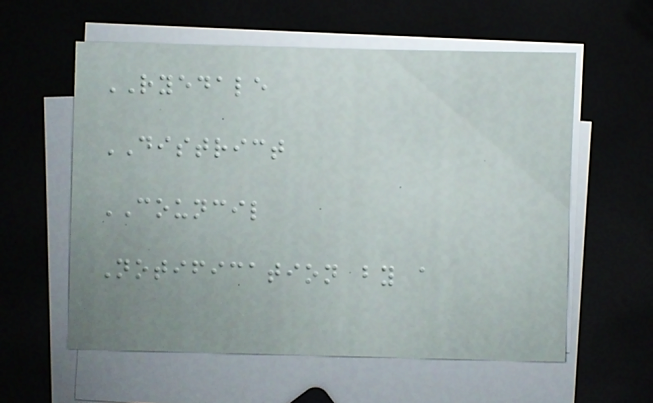RYEDALE
DISTRICT
COUNCIL
Notification by a
